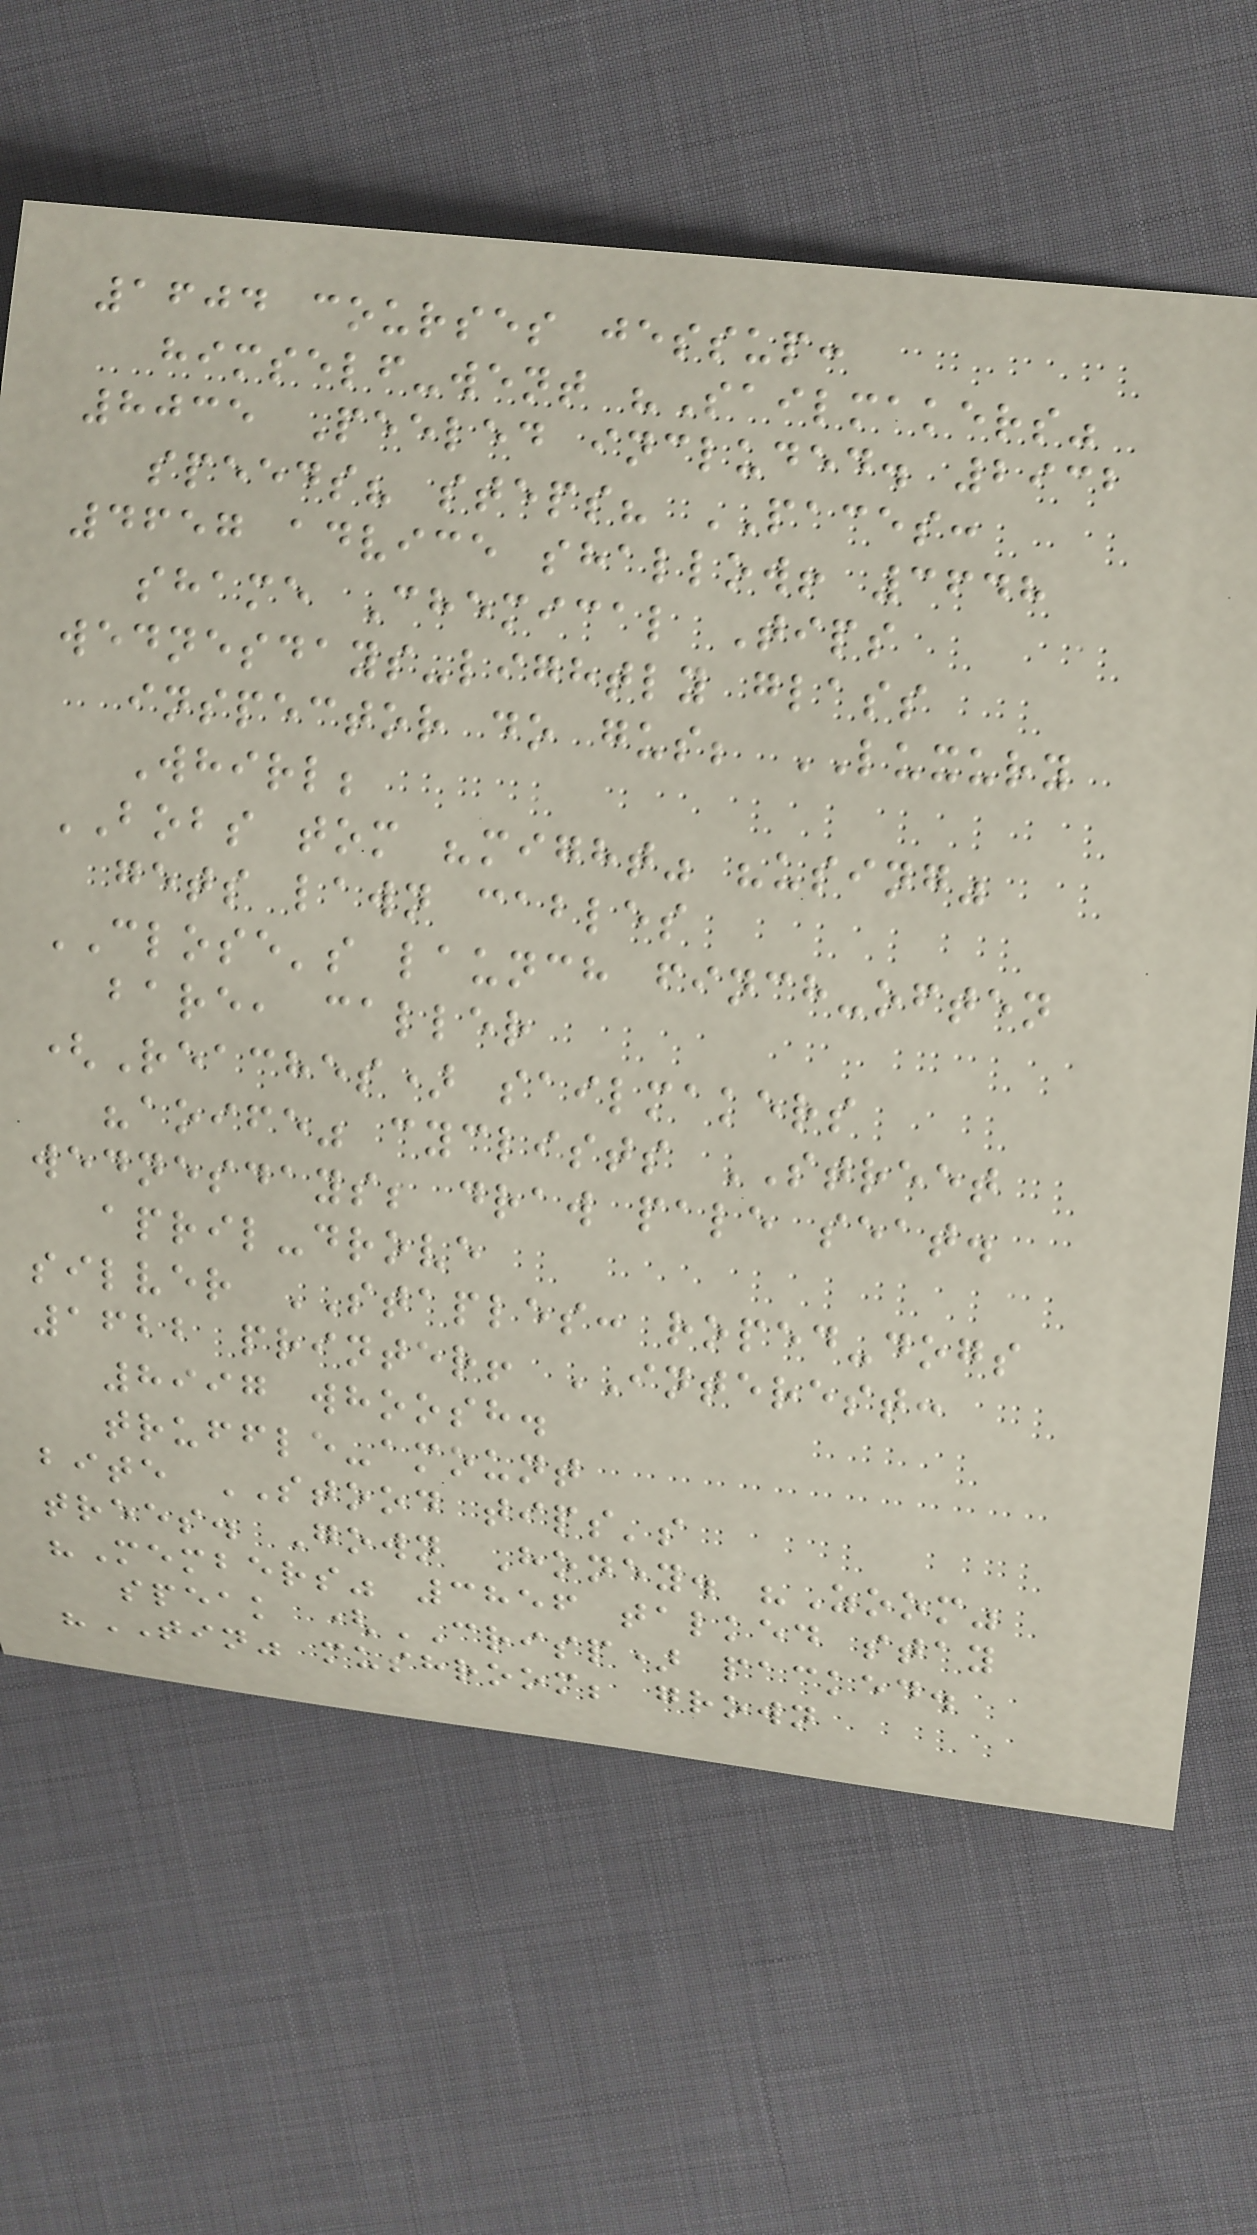1604 courses jessup:
himself-went "Sailmakers"
8035 Peeled included. 2932
speeds? steps? PACES:
4657 advice shallow! 3648
shame Chemical Tips
wednesdays-lightly glass
inspector do gus; LUXURY
Whirl;
BOBS tom "might" "using"
gets lawn cables
CLOSE's launch finch-often
bare, caller
(Reaches) sailmakers
"aoife" cyclists STREET
wednesdays; draw pale seat.
april-drove
silver STAPLES: roped-dogs
1622 printer! INTEREST:
8997 whoosh.
truffle-amount
bite STOOD tips's
trees. Gown Honey. "Zoom"
"Members" 3856 talked stay
speak (CRISP) packed.
"TIN" mushroom; grown
